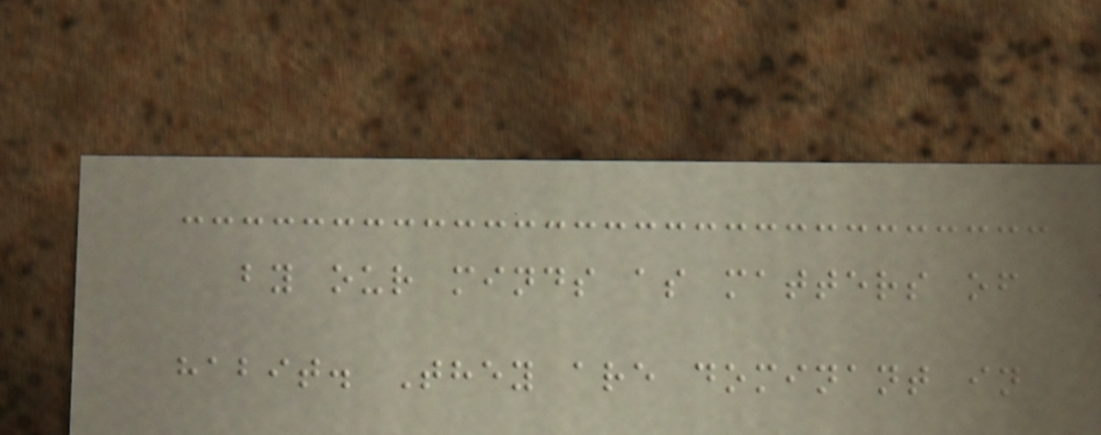by our minds as matters of
habit. They are dominant in
